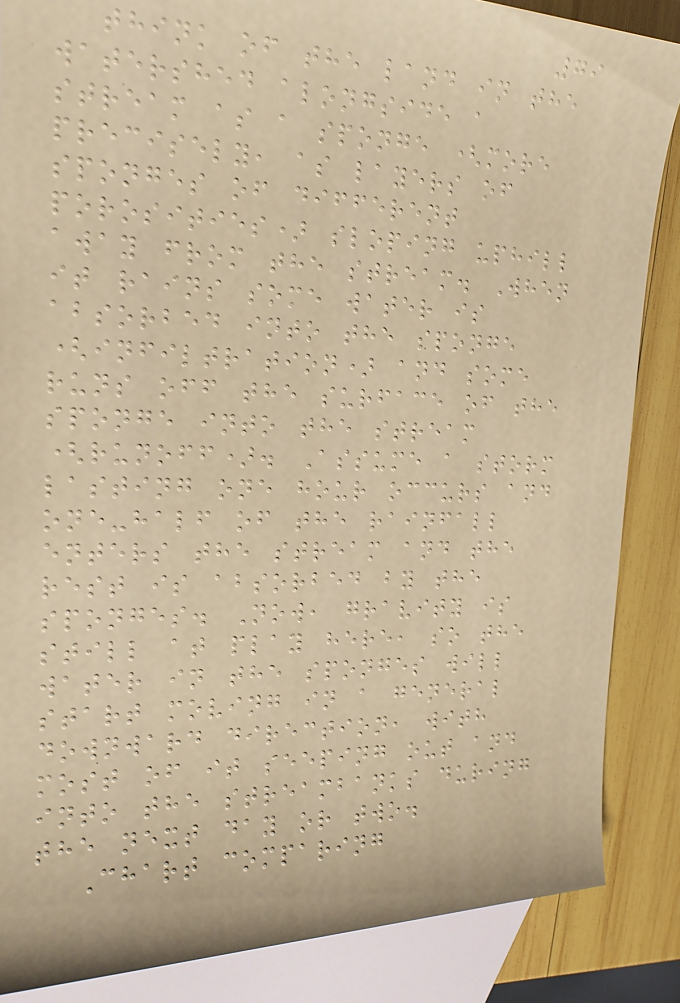79
think of the land in the
watershed alongside a
stream as a sponge (more
precisely, as layers of
sponges of different
porosities) sloping uphill
away from the stream. When
it rains some water is
absorbed into the sponge
(infiltration) and some
runs off the surface of the
sponge into the stream
(runoff). Assume a storm
lasting one hour occurs and
one-half of the rainfall
enters the stream and the
rest is absorbed by the
sponges. Now, gravity is
still at play here, so the
water in the sponges will
start moving in a general
downward direction, with
most of it seeping out and
into the streambanks during
the next day or two.
Chart comparing
